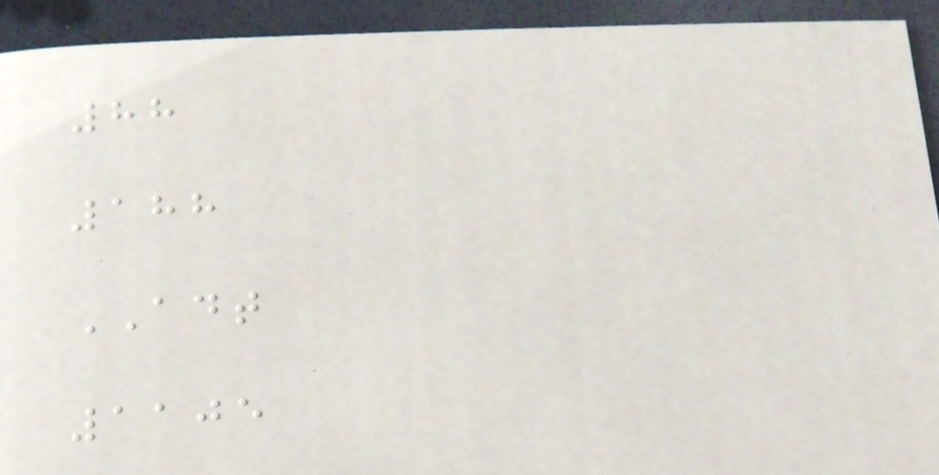88
188
ADT
1105
